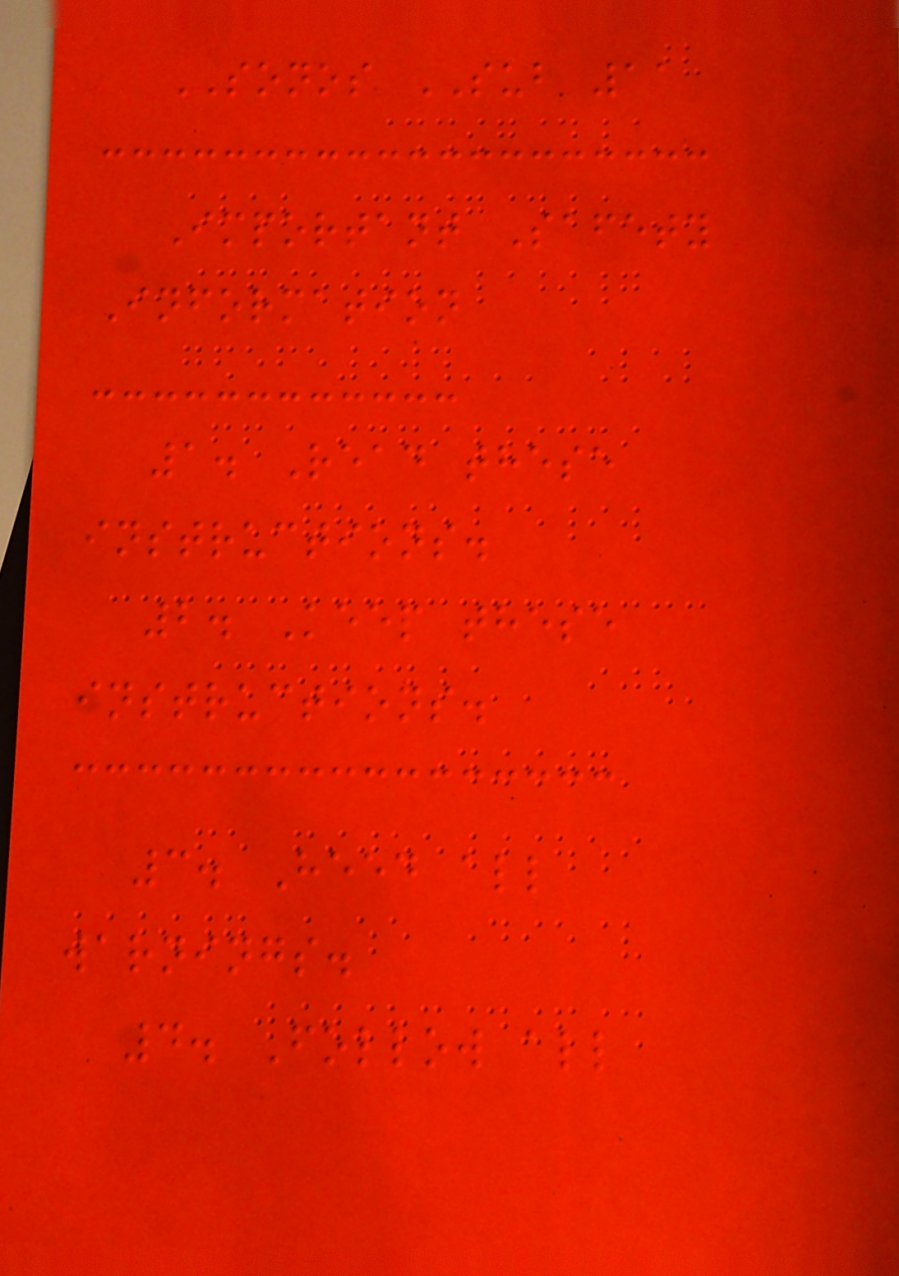SONOS SUB 11
Important Safety
Information
1. Read these
instructions.
2. Keep these
instructions.
3. Heed all
warnings.
4. Follow all
